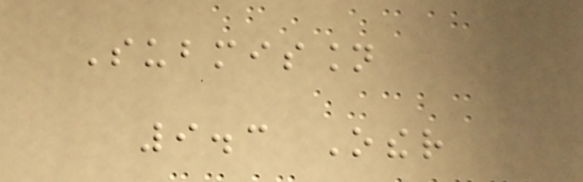Submission
9.3 Other
